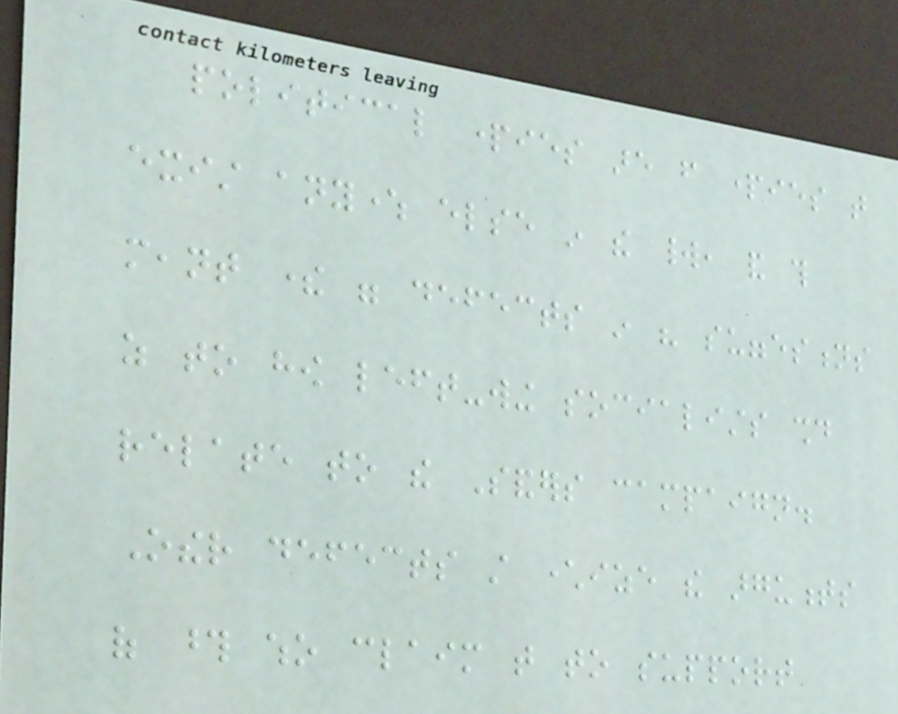political parties are from parties that
exist anywhere else in the world, and this
meant there were defects in his suggestions
as to how left-wing socialists should
relate to the Sanders campaign.
Other defects still characterize the arguments
of those who claim that to support
